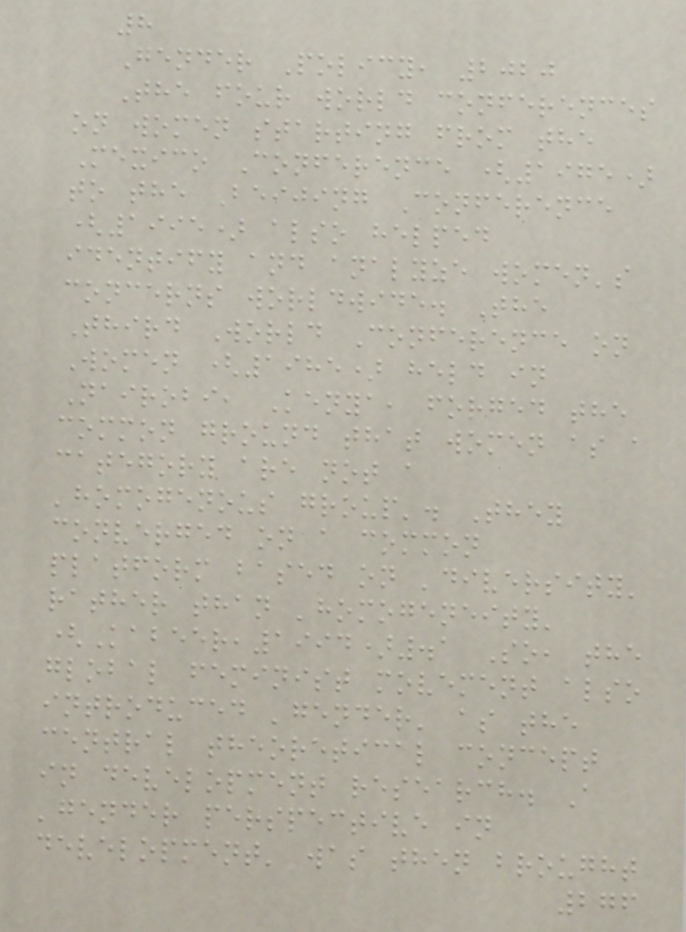8
Gender Policy, 2020
The four world conferences
on women starting from the
Mexico Conference (1975)
to the Beijing Conference
(1995) also helped
identify and analyze women's
concerns worldwide. The
Third World Conference on
Women (1985) held in
Nairobi, Kenya, forged the
common ground that women as a
category are not a
'homogenous group'. They
converged on a common
platform based on 'diversity'
rather than 'homogeneity'
(Kabeer,1994).1 So, the
global feminist movement also
introduced 'gender' as the
central theoretical concept
in development research. A
'gender perspective in
development' was then brought
276
